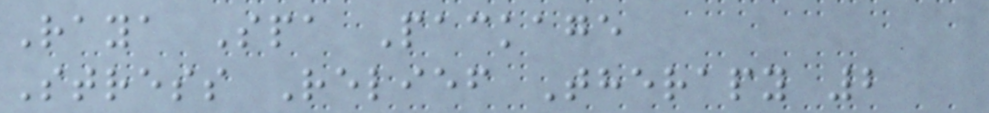Raya Spa Package
Stress Relief Therapy 2
